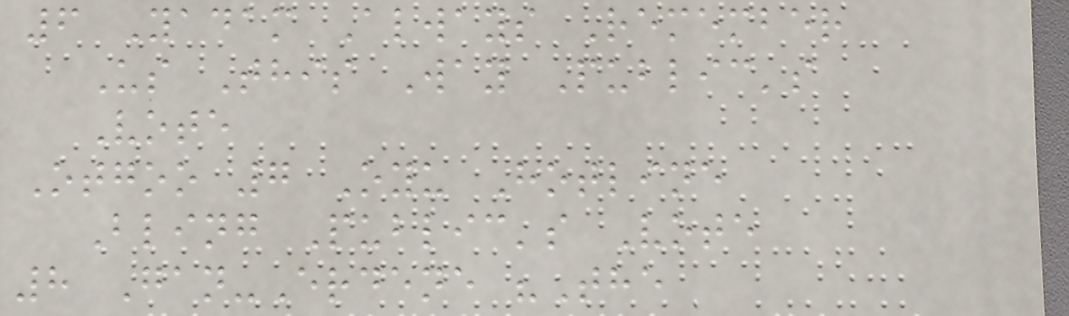6 Yadam Always Remember
Us This Way Public's
Vote
Otgoo 7 Oyu Hotline
Bling Public's Vote
8 Gan-Erdene "The
